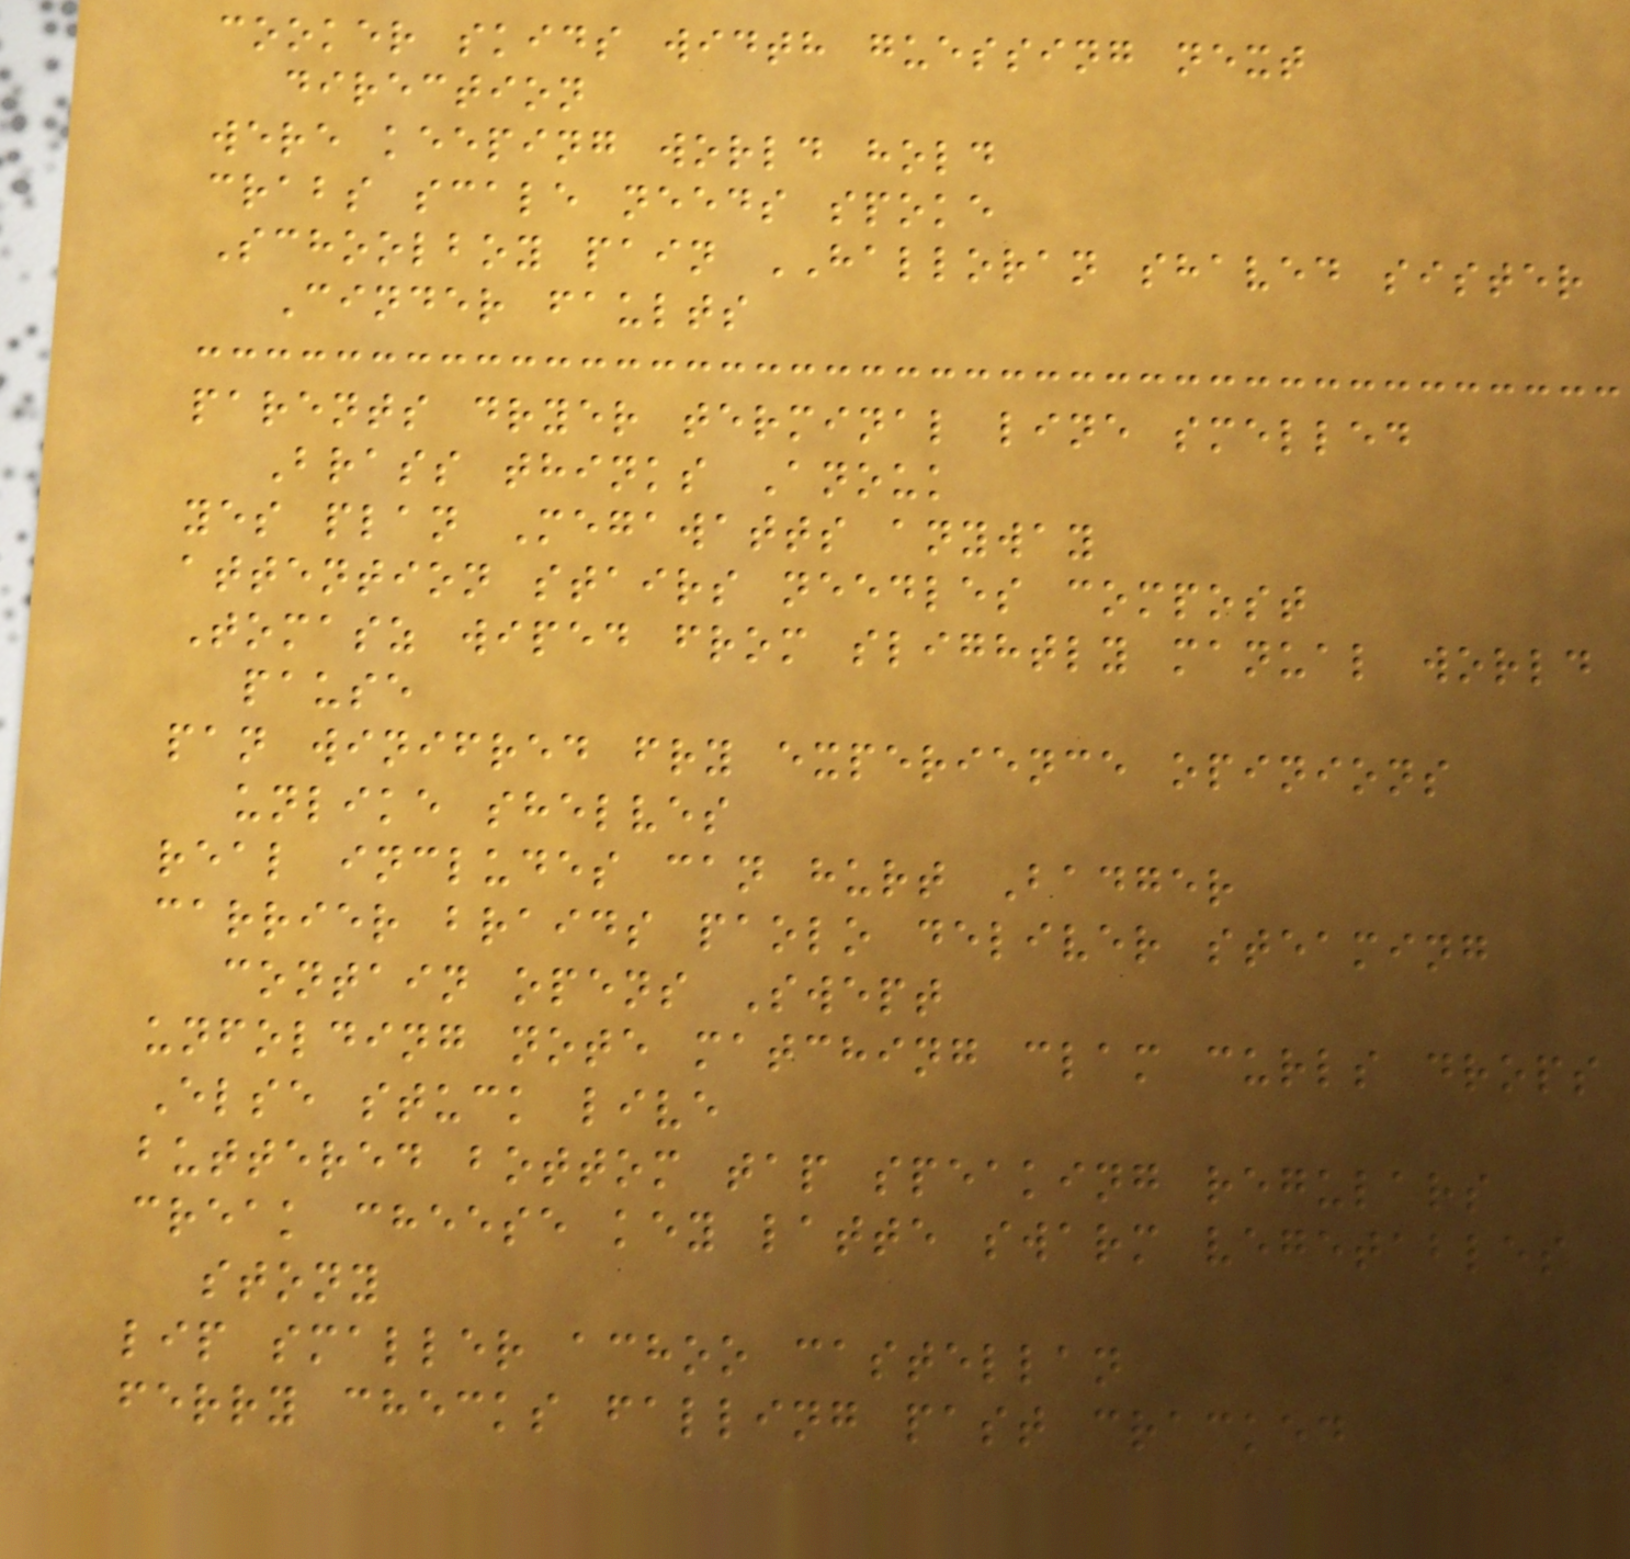cooker skids width guessing next
direction
were keeping world hold
crabs scale needs spoke
Schoolboy pain HALLORAN shaved sister
Cinder faults
parents dryer terminal line smelled
Brass thinks Anouk
yes plan Megawatts anyway
attention stairs needles compost
Tomasz wiped from slightly manual world
pause
pan winifred fry experience opinions
unlike shelves
real includes can hurt Badger
carrier braids paolo deliver steaming
contain opens Swept
unfolding note matching clam curls drops
Else stuck live
buttered bottom tap speaking regulars
creak cheese key latte swarm vegetables
stony
lip smaller achoo castellan
ferry checks falling past cracked
